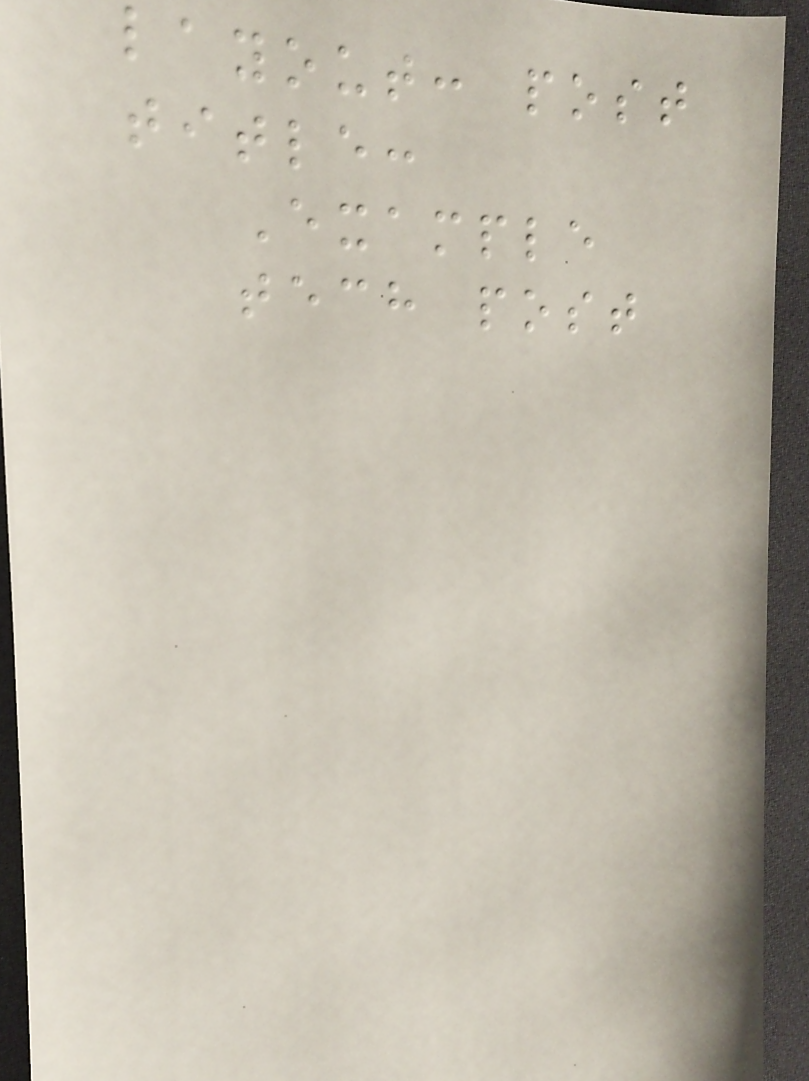layout: post
title:
Example
tech post
